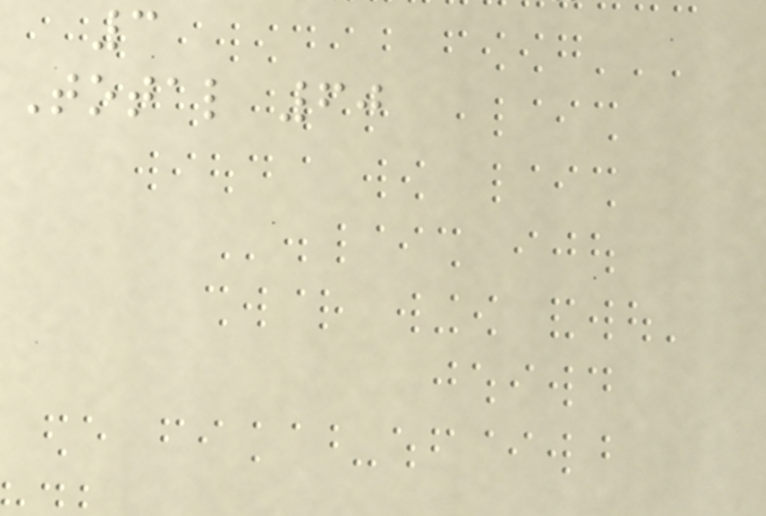3
Total 60
